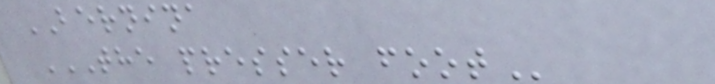BERNINA
THE PRESSER FOOT
